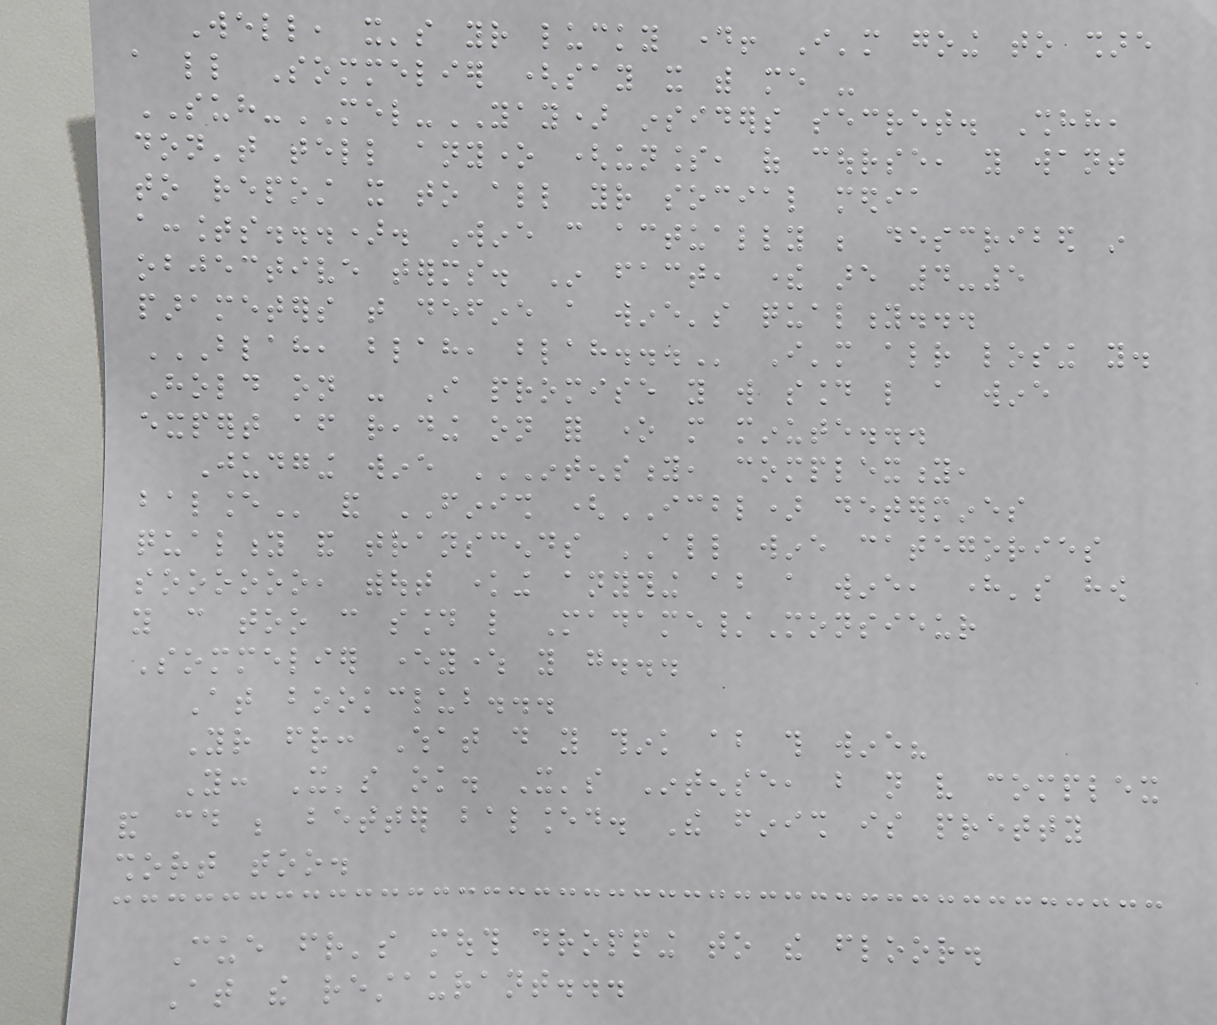Well, it's your lucky day! I'm going to share
a little Sommelier (say it with me -
SUH-MEL-YAY) insiders secret. Shhh,
don't tell anyone (unless, of course, you want
to repost it to all your social media
accounts...). Wine can actually be described in
objective terms. In fact, there are 4-5
parameters that define a wine's quality...
BLAH, BLAH, BLAH... I'm already losing you.
Hold on - I promise you will sound like a wine
expert after reading on for one more minute...
Judging wine INTENSITY, COMPLEXITY,
BALANCE and FINISH (ICBL) determines
quality and transcends ALL wine categories
soooooo, without knowing anything about a wine, here's how
you can too can sound like Madame/Monsieur
Sommelier everywhere you go...
At bookclub...
Your friend: What do you think about this wine?
You: It's ok. It's Intense, but not very complex
and could be better balanced. The finish is pretty
short too.
Cue friend's mouth dropping to the floor.
At the restaurant...
